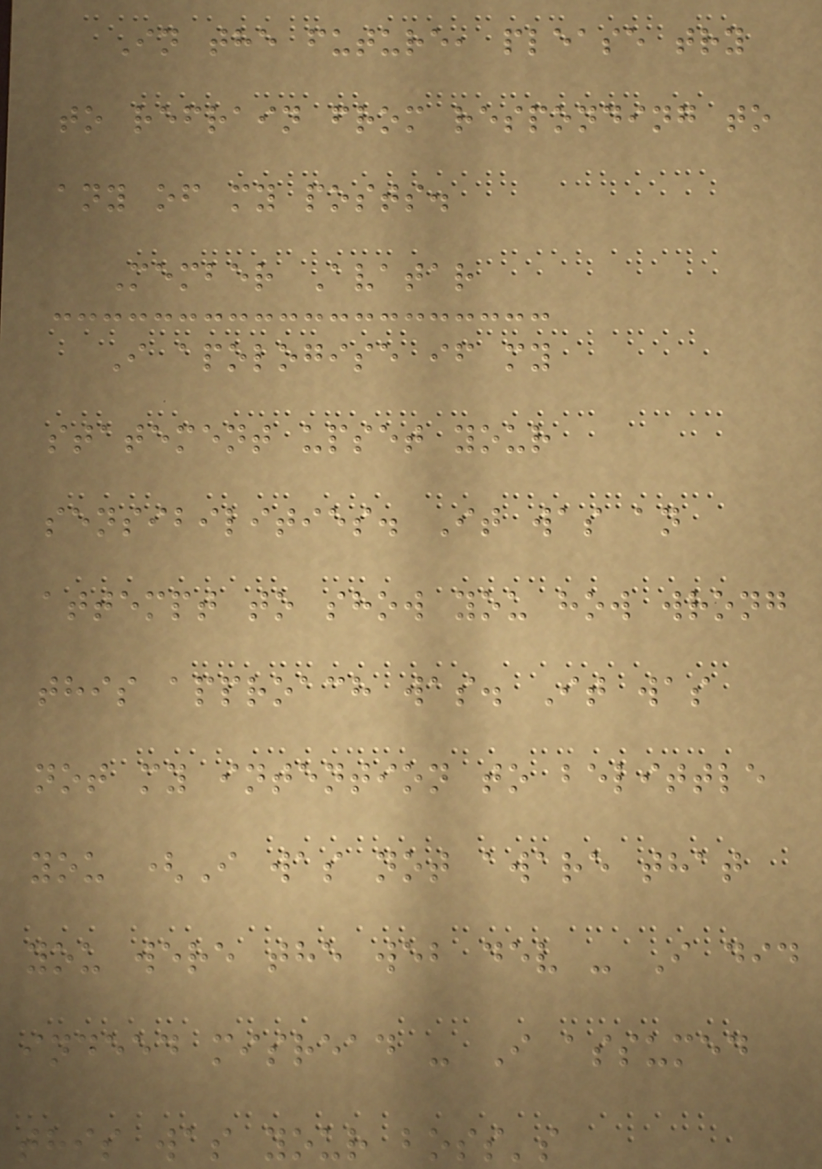In the future, please try
to refrain from responding to
any of my posts.
Member Avatar
I apologise if my
statement upset your
sensibilities. It was an
attempt to show you how wrong
this approach was. It was
not my intention to belittle
you (I was not aware that
you were the web dev - I did
indeed misread - I assumed
this was your boss's
